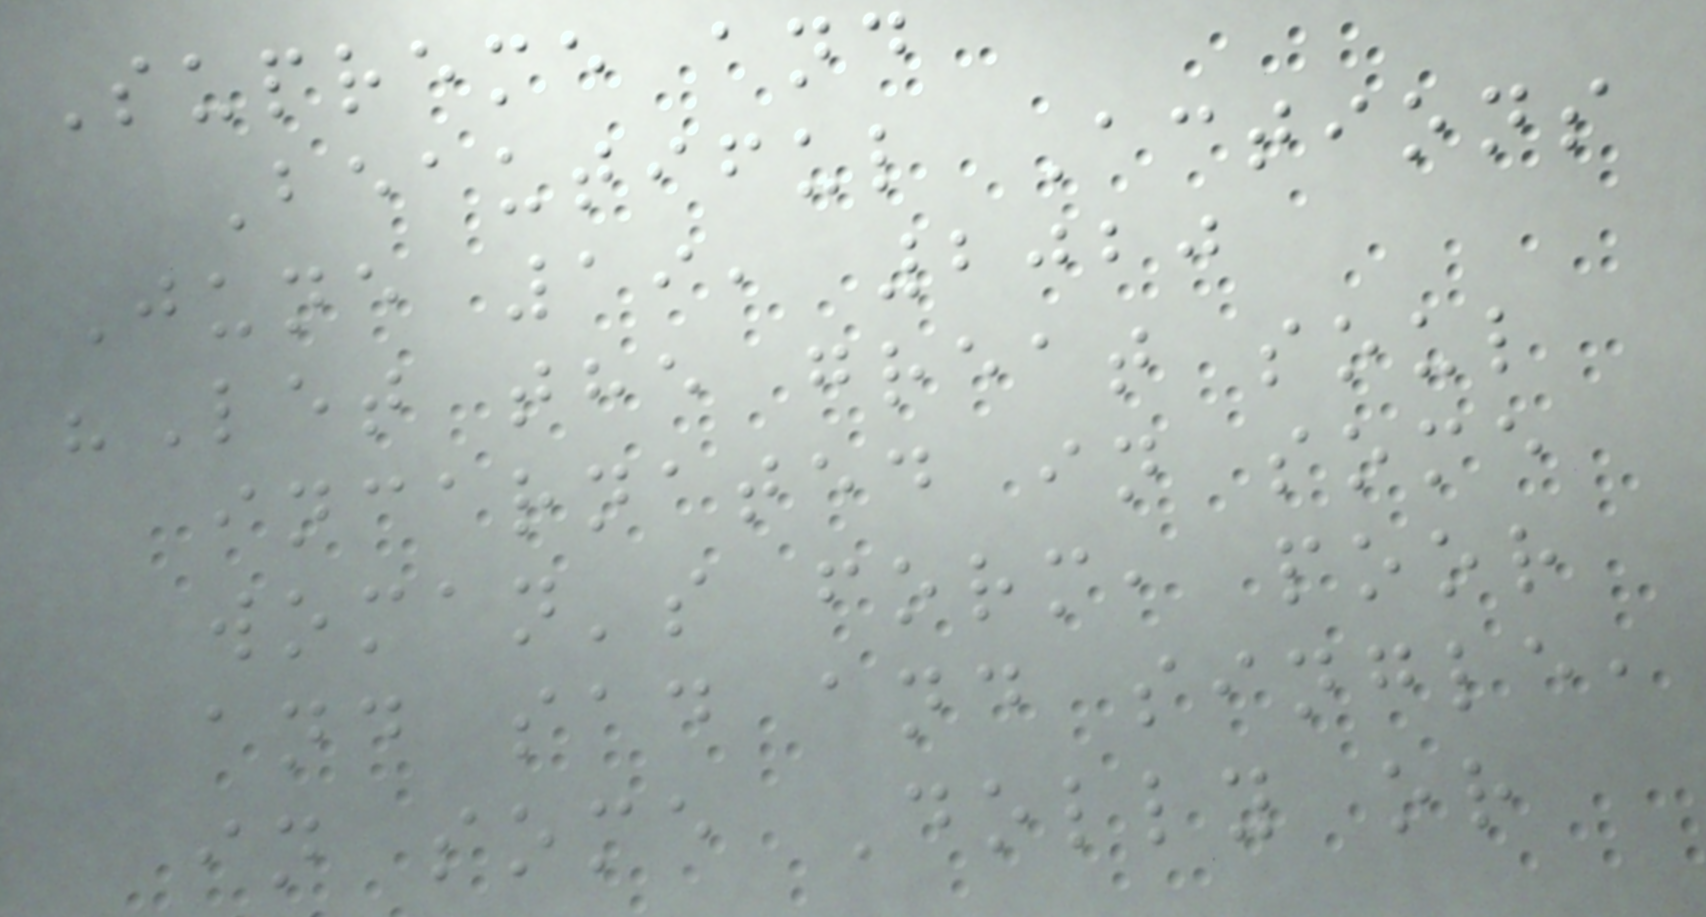Supreme and
Beautiful Actions
June 19, 2020
"Let the great soul
incarnated in some
woman's form, poor
and sad and single,
in some Dolly or
